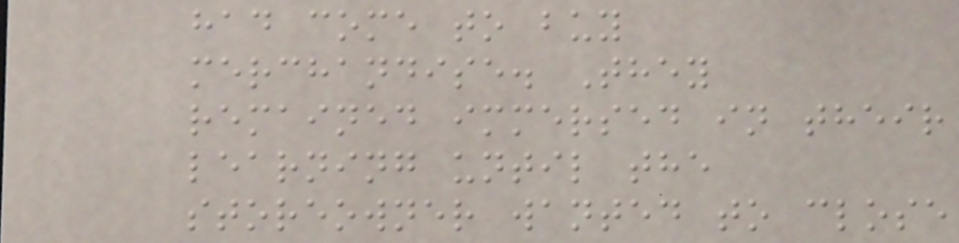had come to buy
merchandise. They
remained immersed in their
learning until the
storeowner wanted to close
